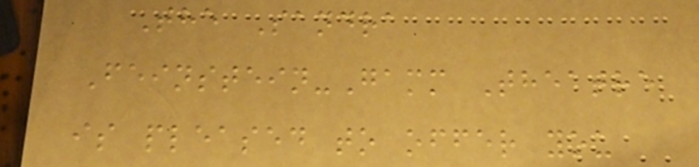The Sandra
Feinstein-Gamm Theatre
is pleased to offer you
